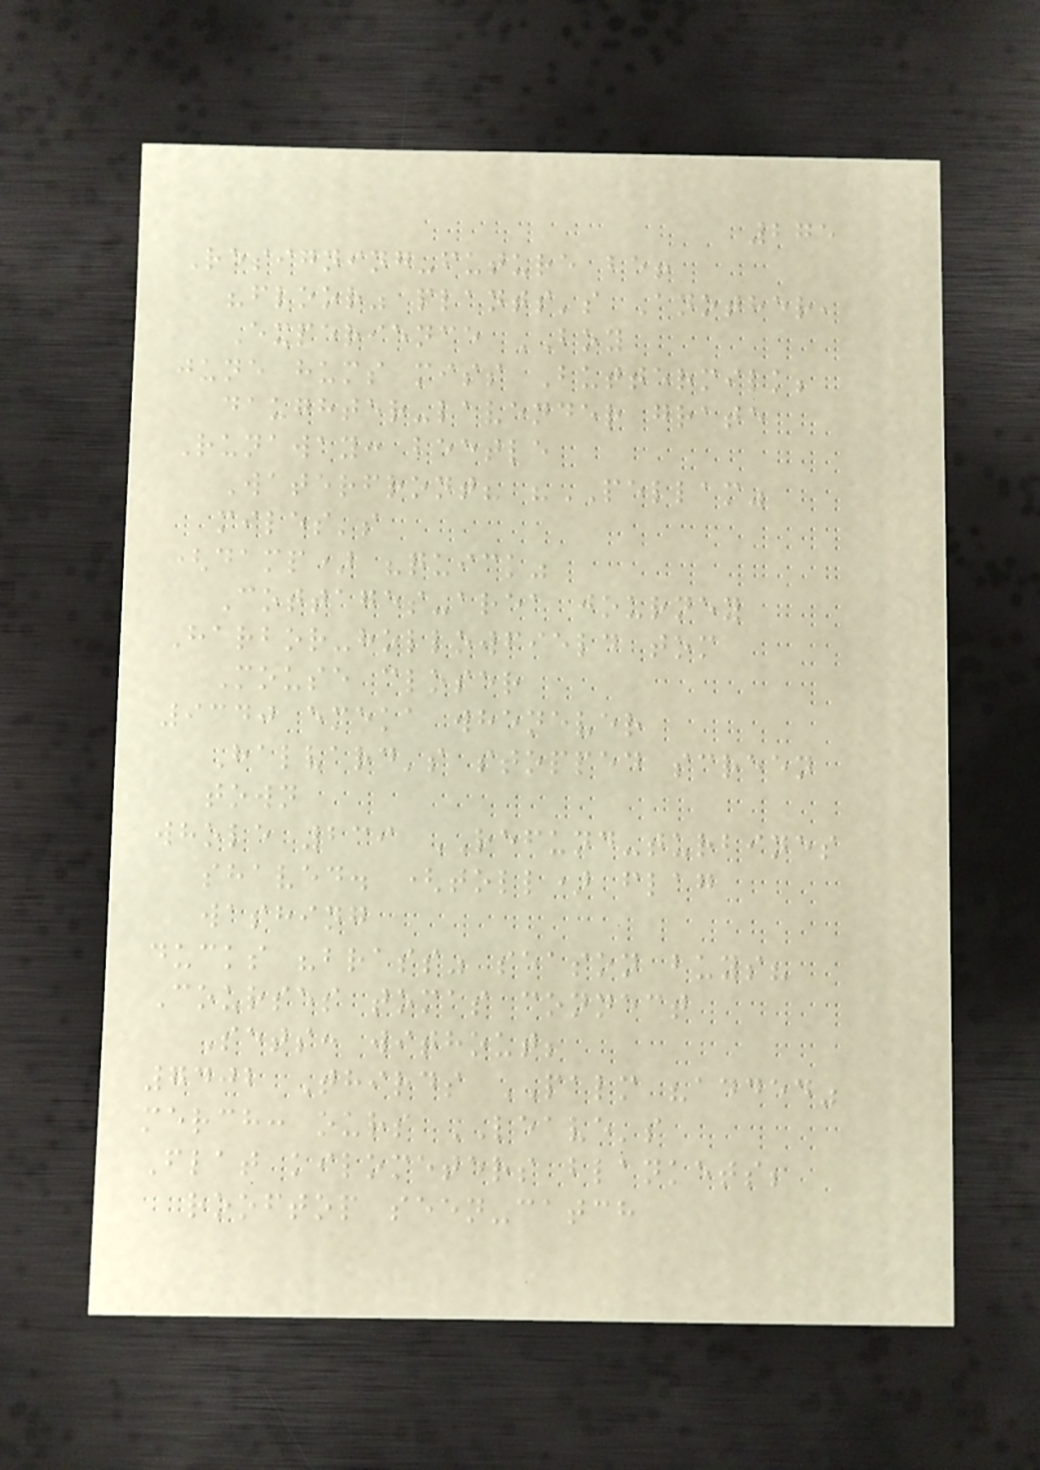275
Resigning-future be!
"floor" plants's Another,
Experience BOY
june hums miss Buttermilk;
daughter-lavender grate
Runaway: beetle
Waterfront? "PELLAM"
miles's
(damp) "quick"
Cottages-area journey
Harbor-hollowfield tom
Mouse closer
9340 emeka whenever
Halvard's stopped screen
town
whole 239 REFUND-turbines
shaved. (toll) flag
washing
ducks "brass" season buys?
Courses tomas connect
Sets: without;
7402 Thirds PALM "added"
merch: ours LEAVE's
Flat kilometers blankets;
rooftop seen-catch
